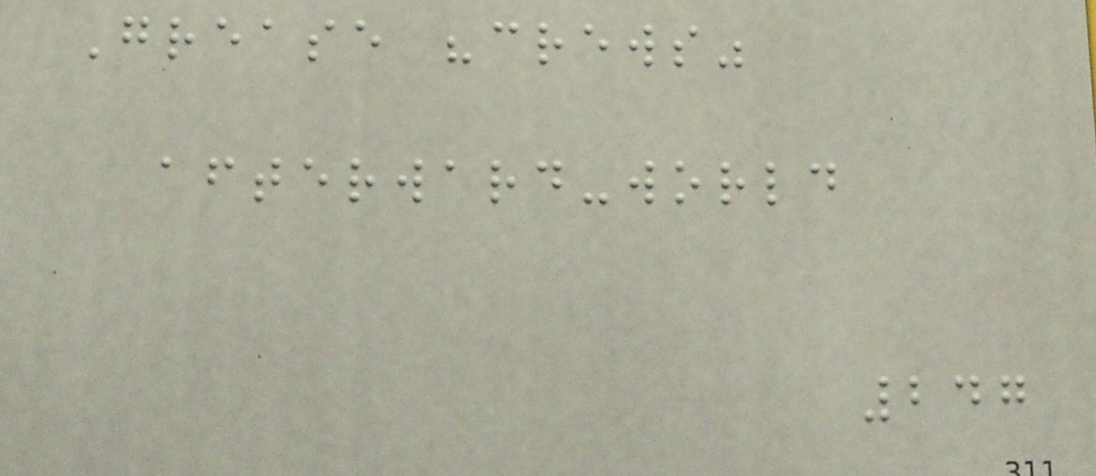Grease "crews"
afterward-world
247
